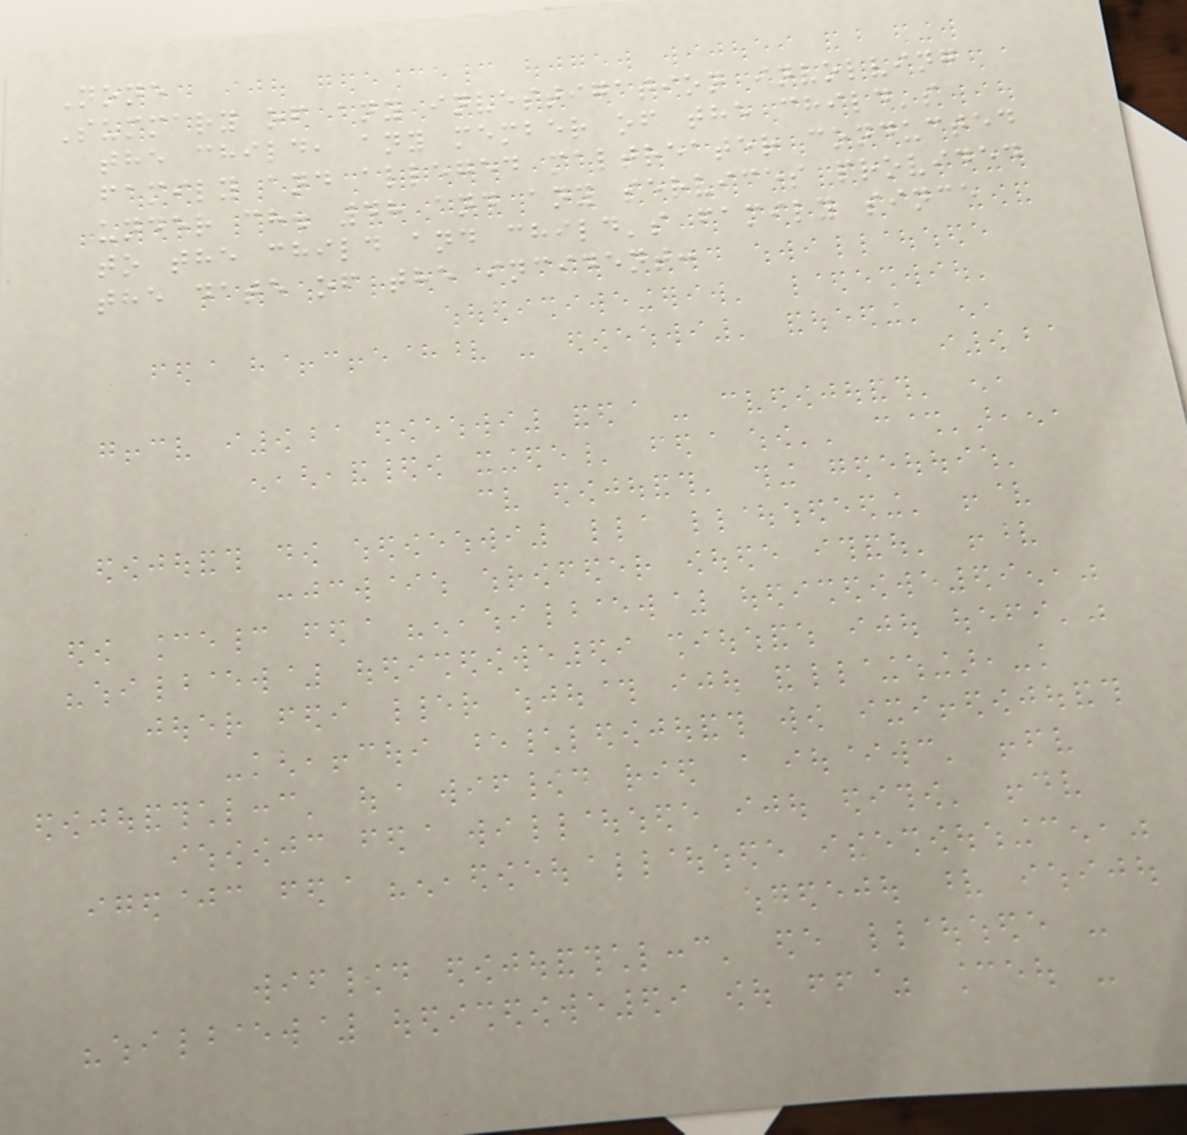None
Summary of any investigation involving
the child, any member of the child's
family and alleged maltreater conducted
under ch. 48 and any services provided
to the child and child's family since
the date of the incident:
